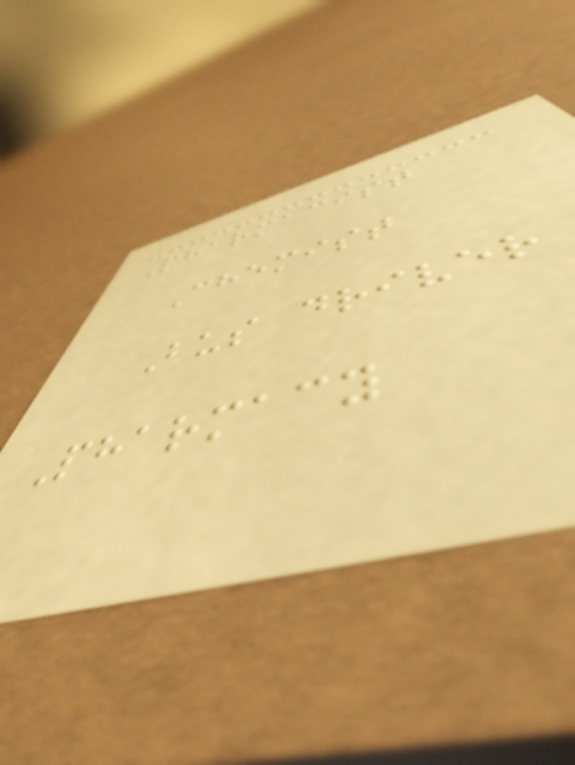Pharmacist
Chemist
Bus driver
Pharmacy
